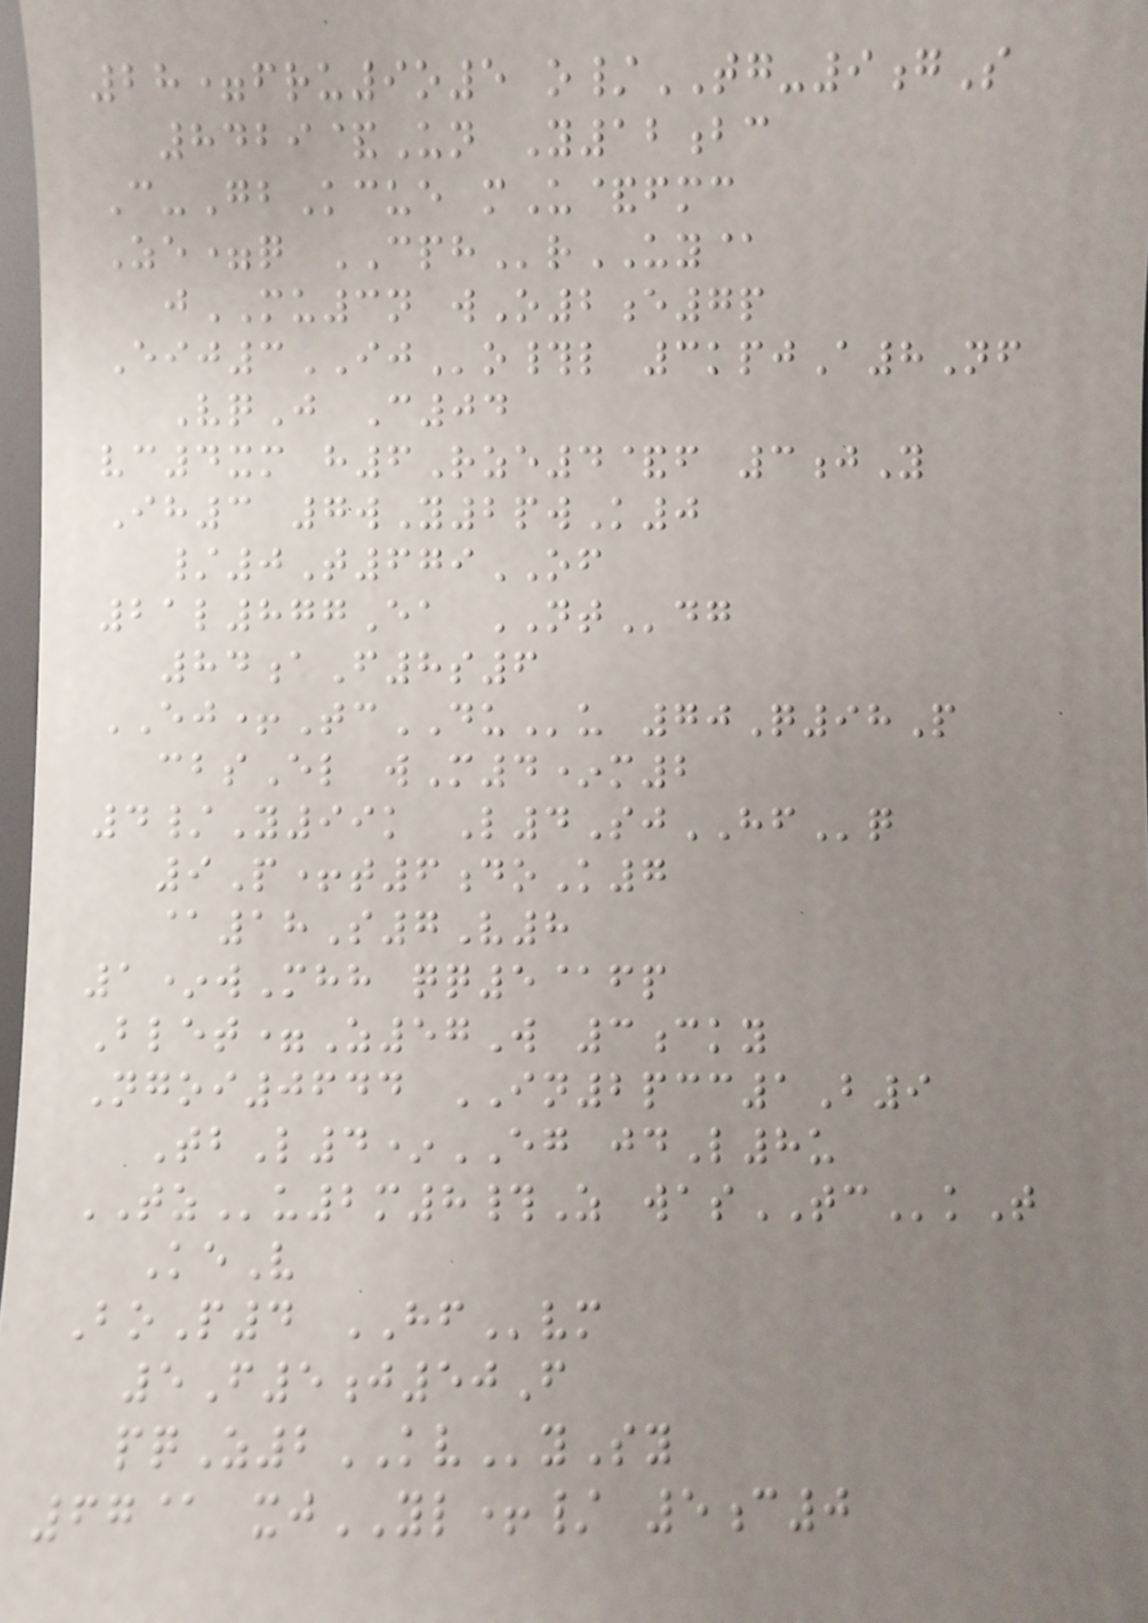28=fru9o5 o/TG-9gS
8429&Un Y12bc
C-GbKcue mU&fmc
Ze=q CPHrUY@
jMU3n wO2e7p
Eij3IJo#l 3kpjA8Nf
VqJ C04
vc4xm h6Rze4&f 3jY
Ih3 7wY2pwK0
/0T679OF
21l877Ea NTdg
84aF8s6
EJ+TcDUu 70Q98P
cbsEl wM4*m2
4/Y99k L4SjHFq
9P+t6doK7
@18S7V8
1*wMhh qq5@fp
Blet=Z57W 3cky
Ngoi0644 IN2pcc1B9
TbL4*EG jdL8u
TZu2m8#Z wasTCkT
KeV
BoP4 HFvm
5F5j50F
pqZ2KVySy
67@ xjYL+/ 5c0
